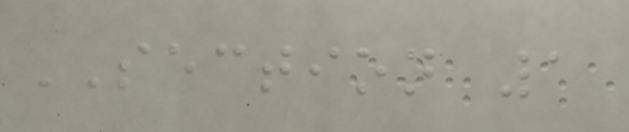SECTION 1
